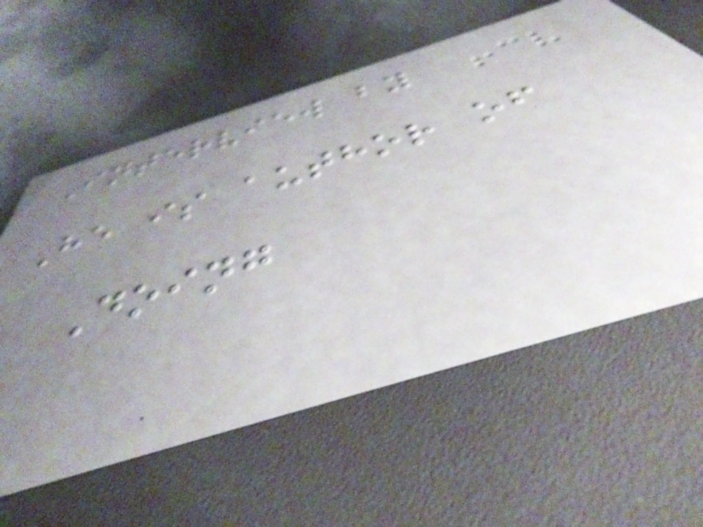Interview by
He is author of
Doing
